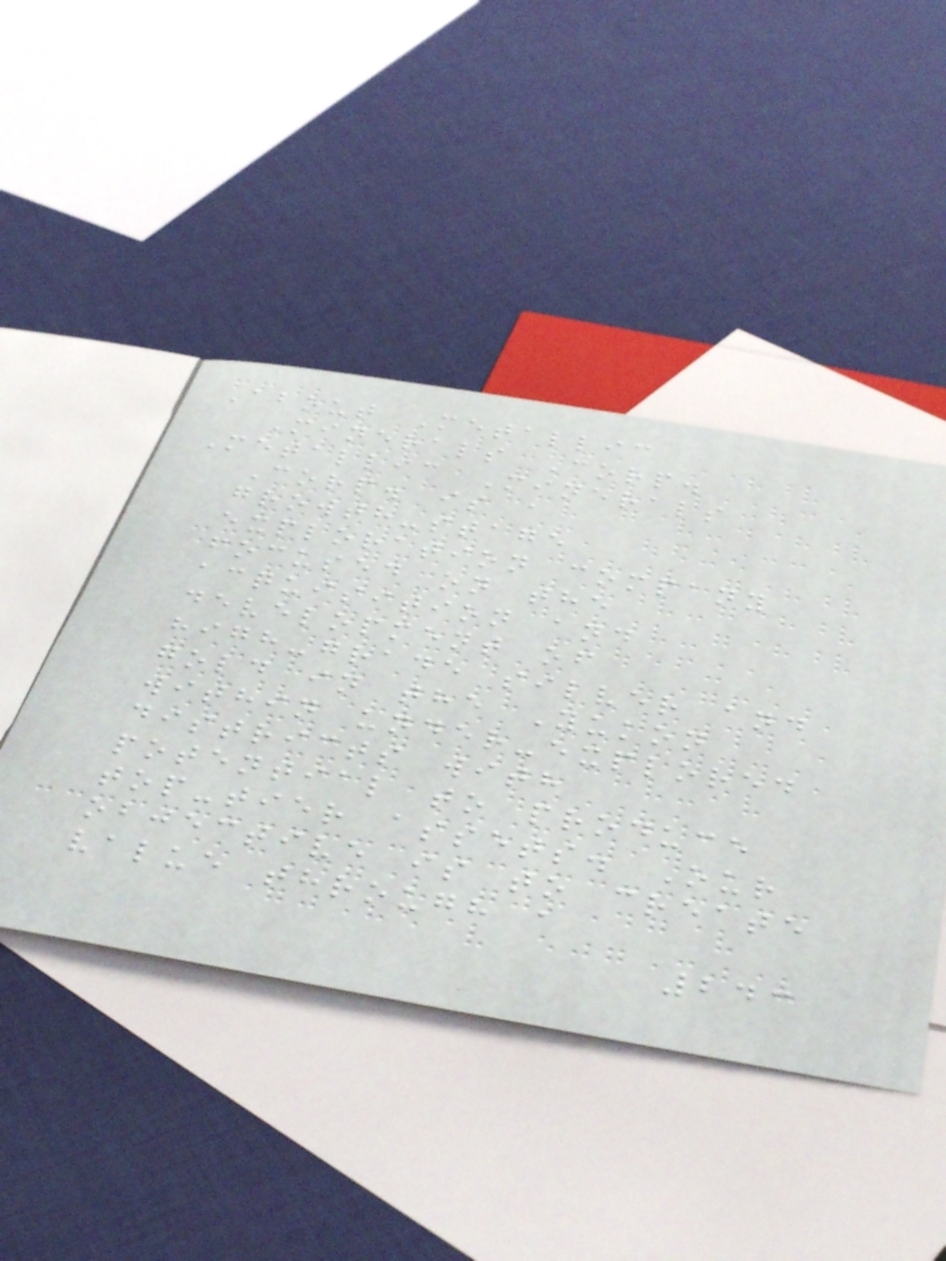About Metallic
Minerals Corp.
Metallic Minerals
Corp. is a
growth-stage
exploration company
focused on the
acquisition and
development of
high-grade silver and
gold in the Yukon
within under-explored
districts with
potential to produce
top-tier assets. Our
objective is to create
value through a
243
